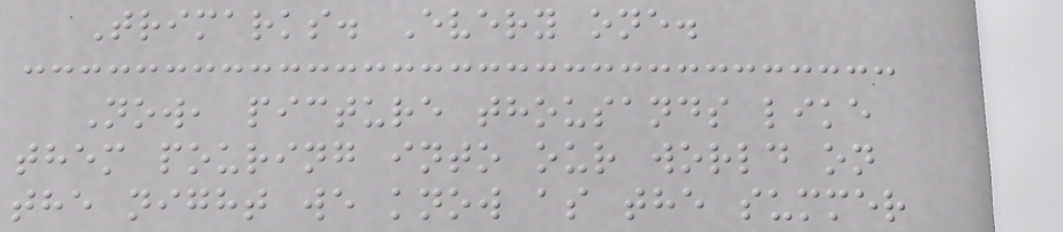Trimarks. Every one.
Now, picture thousands like
them pouring into our world on
the night we know as the summer
